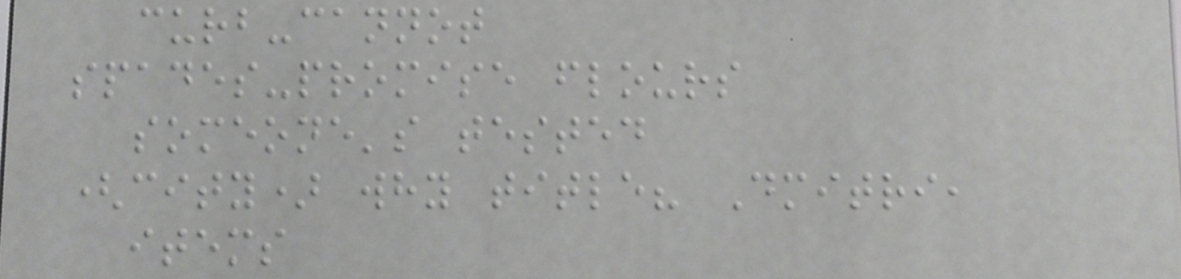curb-cannot
spades-promise flours
someone's tested
(city) why title? Dmitri,
items
